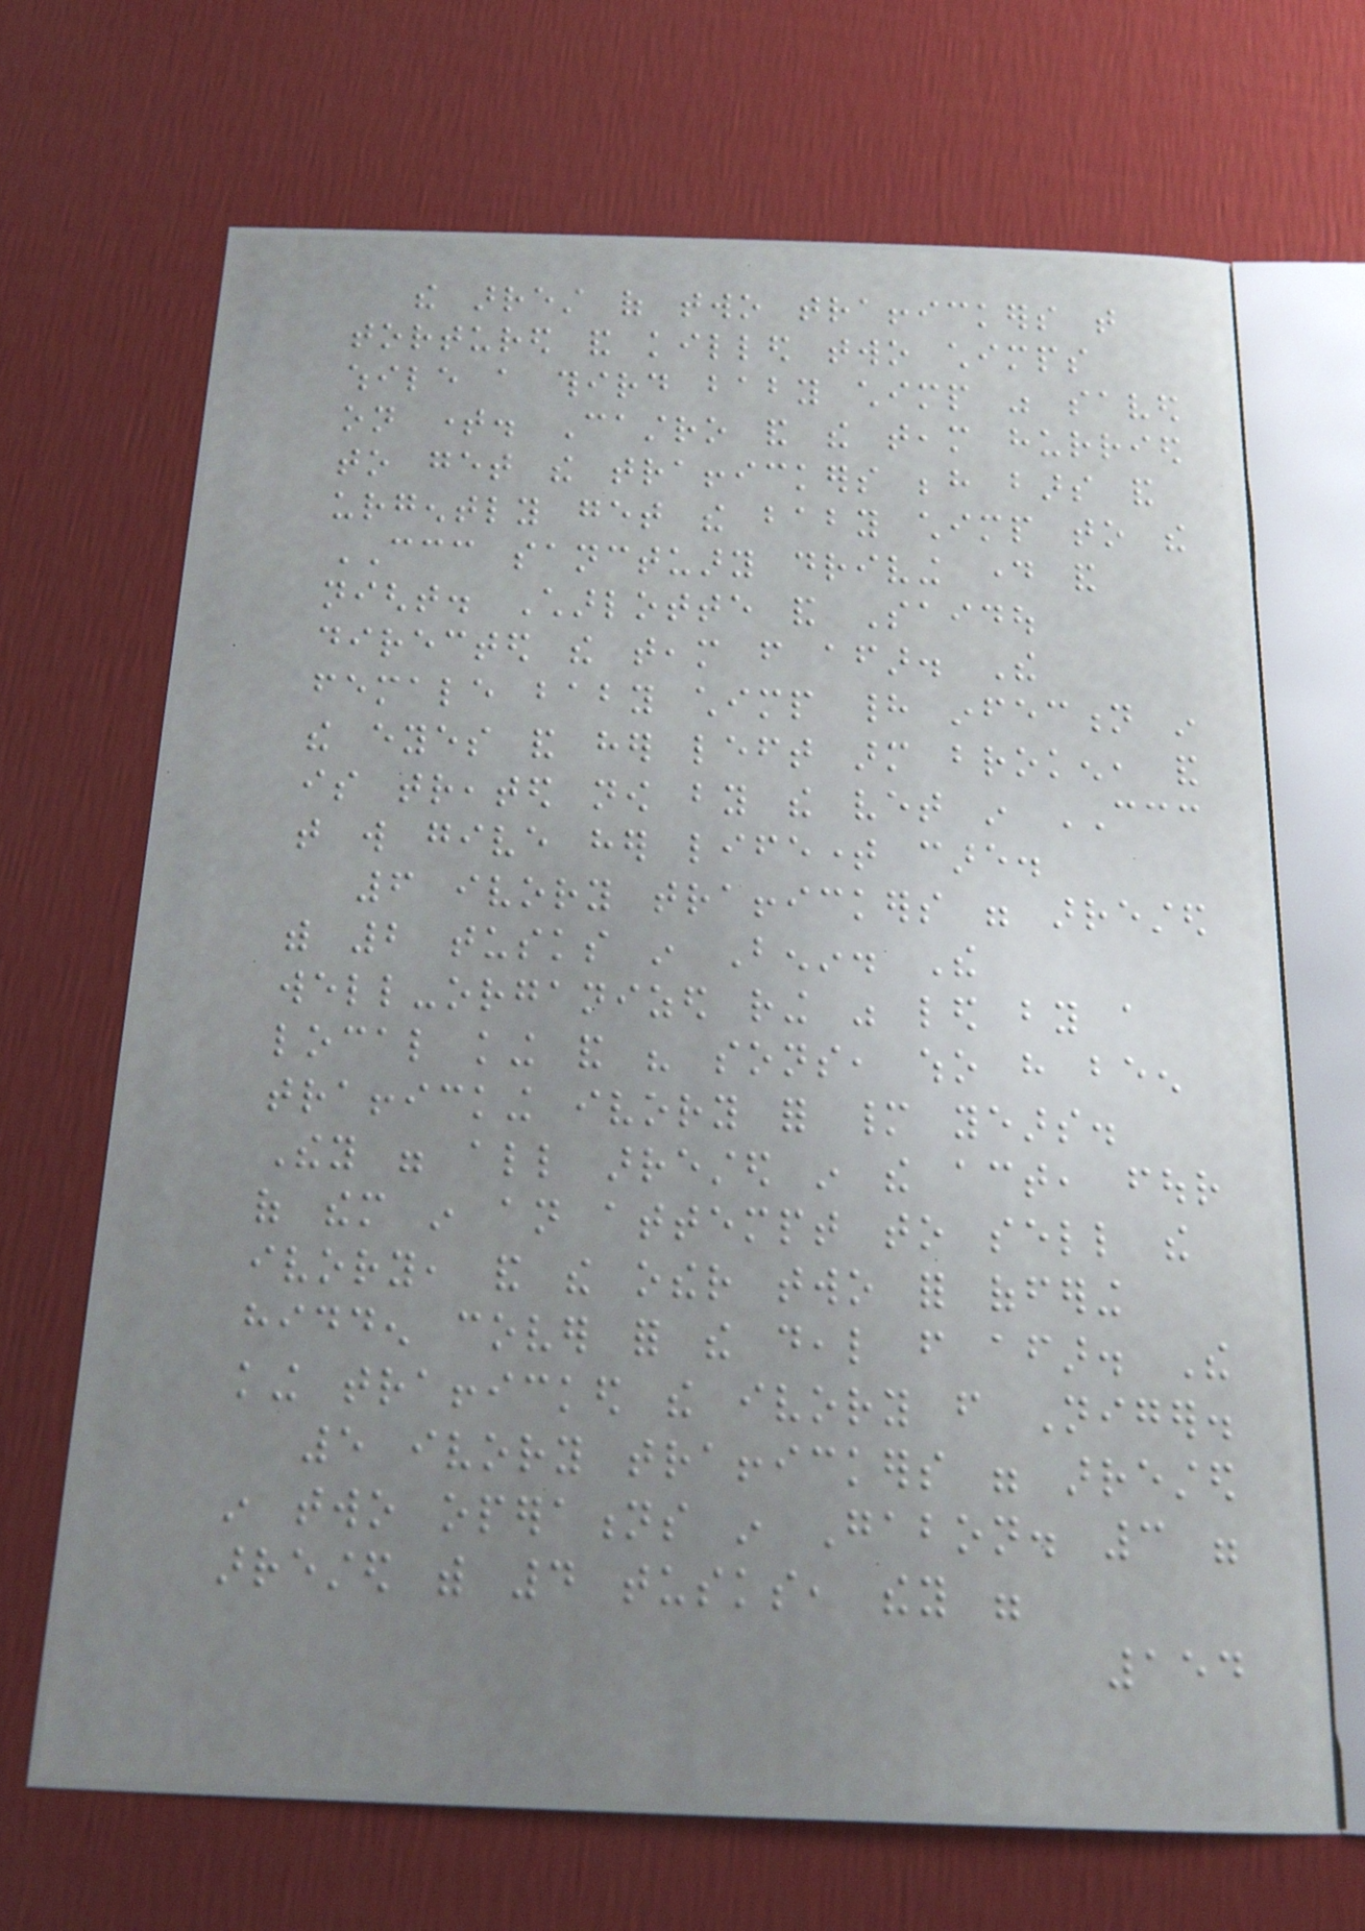the arrest of two traffickers that
tortured and killed two chimps
while a third baby chimp was saved
on time. Castro and the team hurried
to get the traffickers behind bars and
urgently get the baby chimp to the
CCC sanctuary driving day and
night. Charlotte and Saidou
directed the team from afar. The
female baby chimp had infection in
the eyes and her left arm broken, and
is treated now by the vet in CCC
that will give her lifetime care.
6 ivory traffickers were arrested
with 2 tusks in Benin. The
well-organized ring was led by a
local king and his sons, who have been
trafficking ivory for many years.
They were all arrested in the act, four
of them in an attempt to sell the
ivory, and the other two for offering
hidden cover for the deal from afar. The
king trafficked the ivory from Niger.
5 ivory traffickers were arrested
in two operations in Gabon. 3 were
arrested with 4 tusks, they were
154
